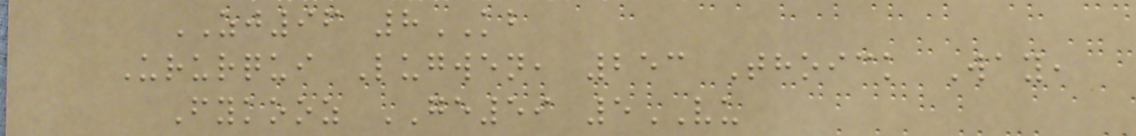ZJ96 8KB
Ururqui Lugwen, 253 Thoick Way,
Fykooz GE59 5VU
